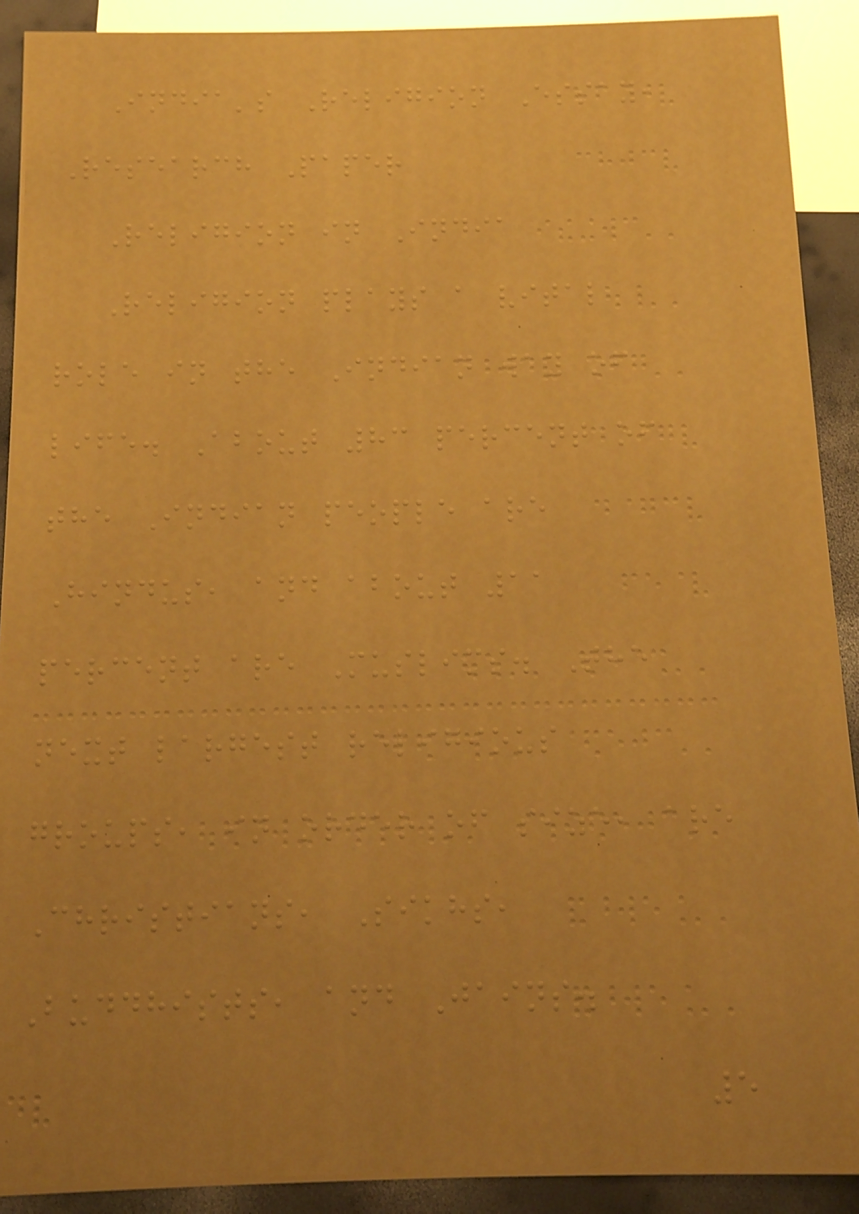India's Religion Essay,
Research Paper
Religion in India
Religion plays a vital
role in the Indian way of
life. About 83 percent of
the Indian people are
Hindus, and about 11
percent are Muslims. The
next largest religious
groups, in order of size, are
Christians, Sikhs,
Buddhists, and Jains.
5
